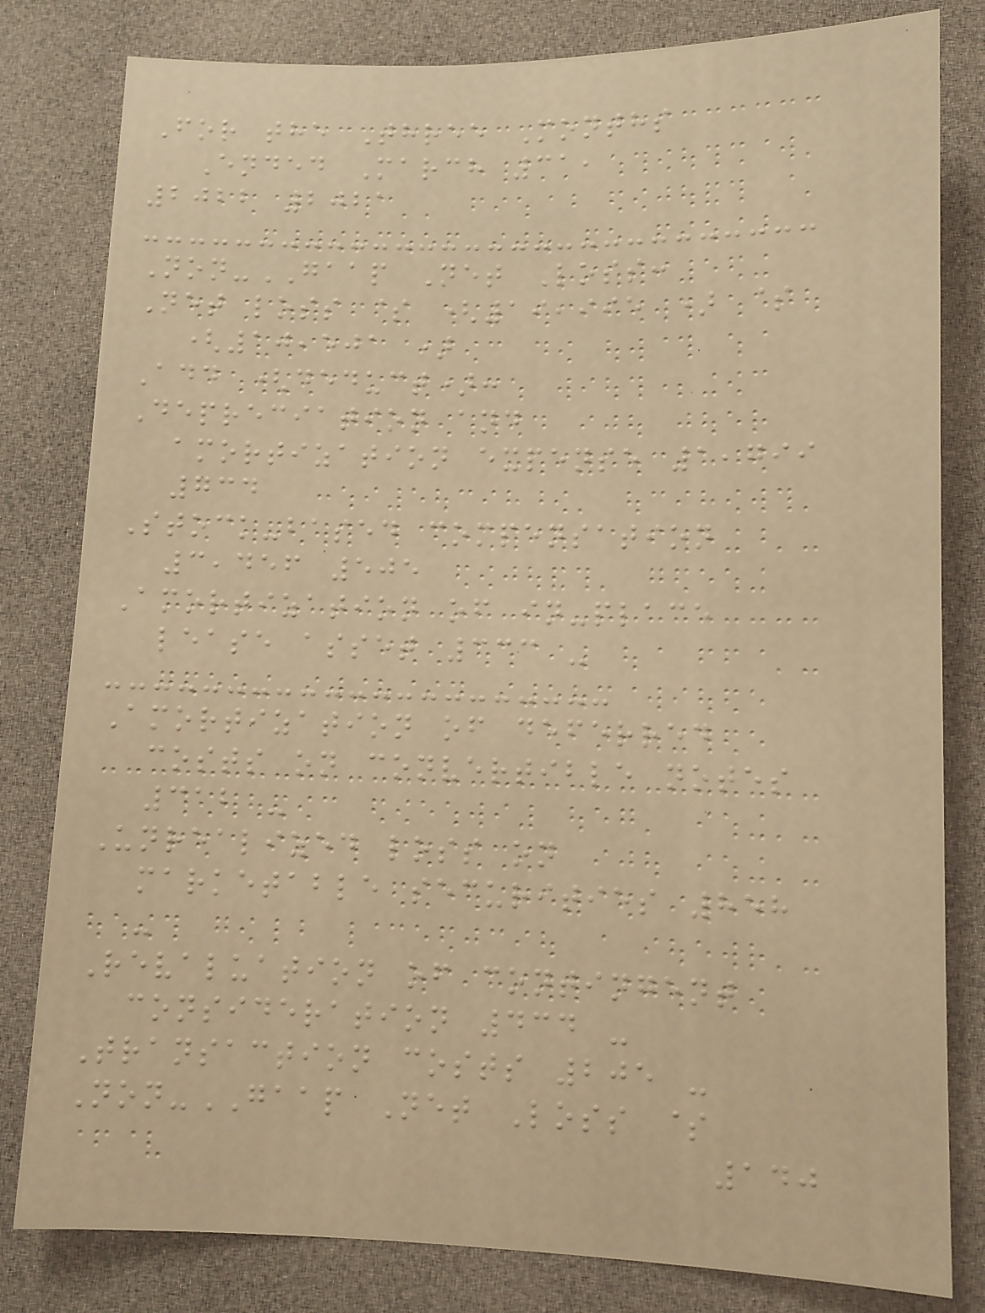For the Three Months
Ended March 31,
2022 2021
Non-GAAP Net Loss:
Net loss $ (19,995 ) $
(10,501 )
Add (deduct):
Depreciation and
amortization expense 1,799
734
Stock-based compensation
3,456 505
Amortization of in-place
lease asset 333 -
Amortization of deferred
costs on convertible notes
312 -
Unrealized loss on
marketable securities 858
-
Revaluation of contingent
consideration 434 -
Transaction costs 205 -
Non-GAAP Net Loss $
140
